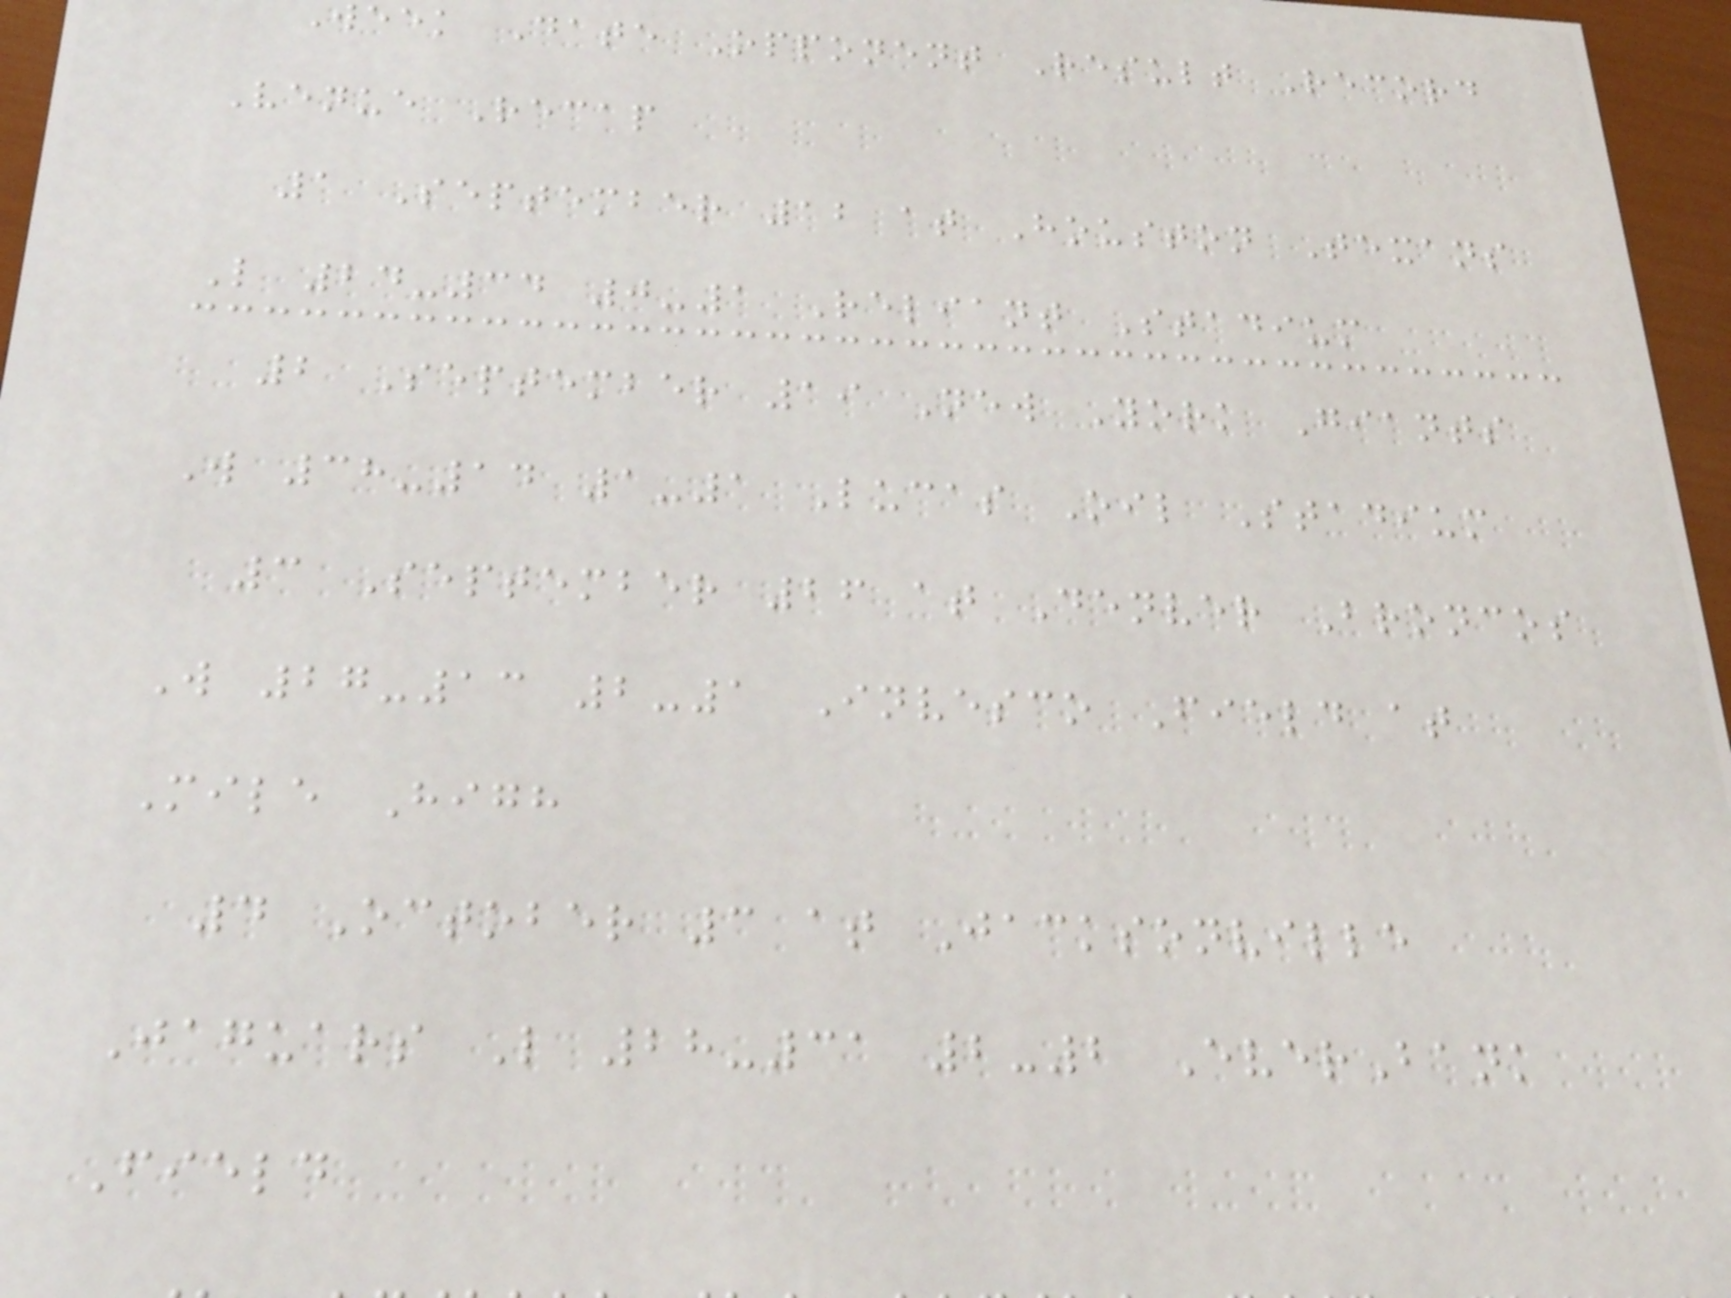week Date Opponent Result Record
Venue Recap
1 September 12 at Houston Texans
L 24-34 0-1 Reliant Stadium
2 September 19 New York Giants
W 38-14 1-1 Lucas Oil Stadium
3 September 26 at Denver Broncos
W 27-13 2-1 Invesco Field at
Mile High
4 October 3 at Jacksonville
Jaguars L 28-31 2-2 EverBank
Field
